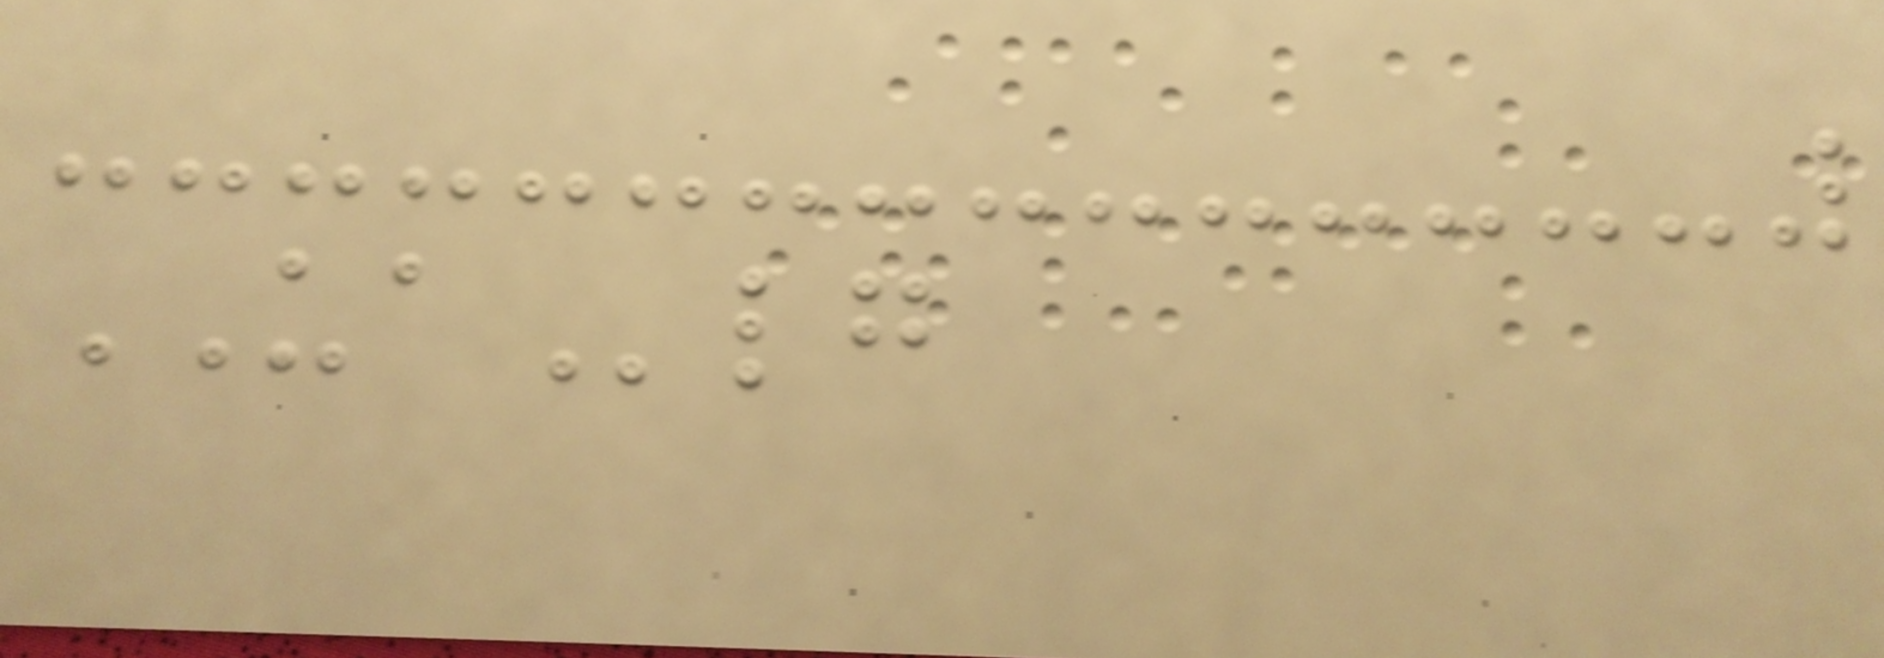UAlg
